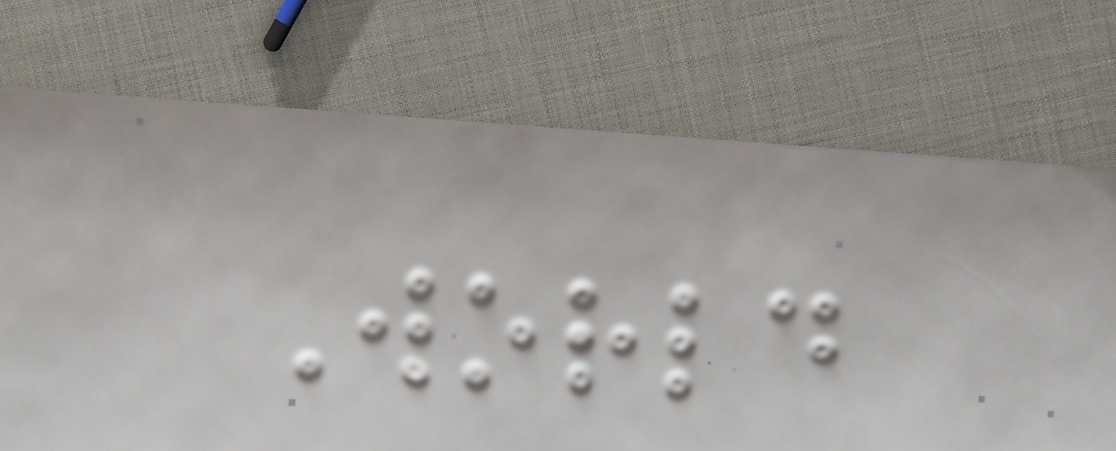World
